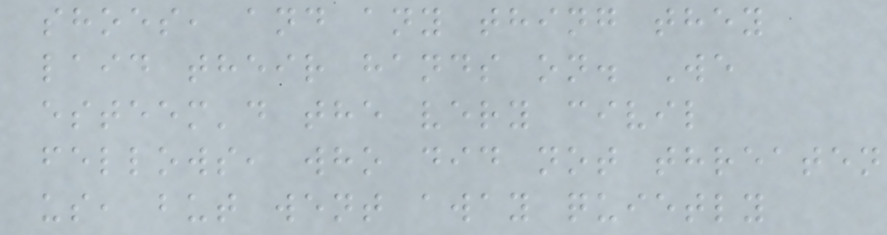shoes, and any thing they
laid their hands on. We
esteem'd the very civil
fellows, who did not threaten
us, but went away quietly
